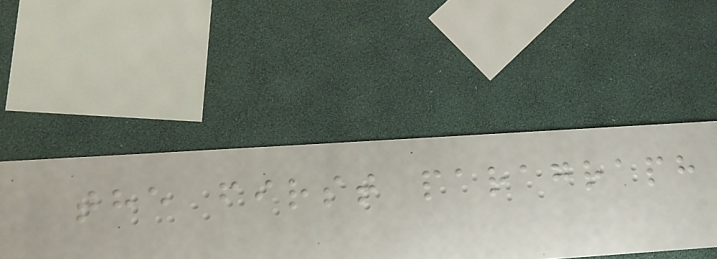the first paragraph
